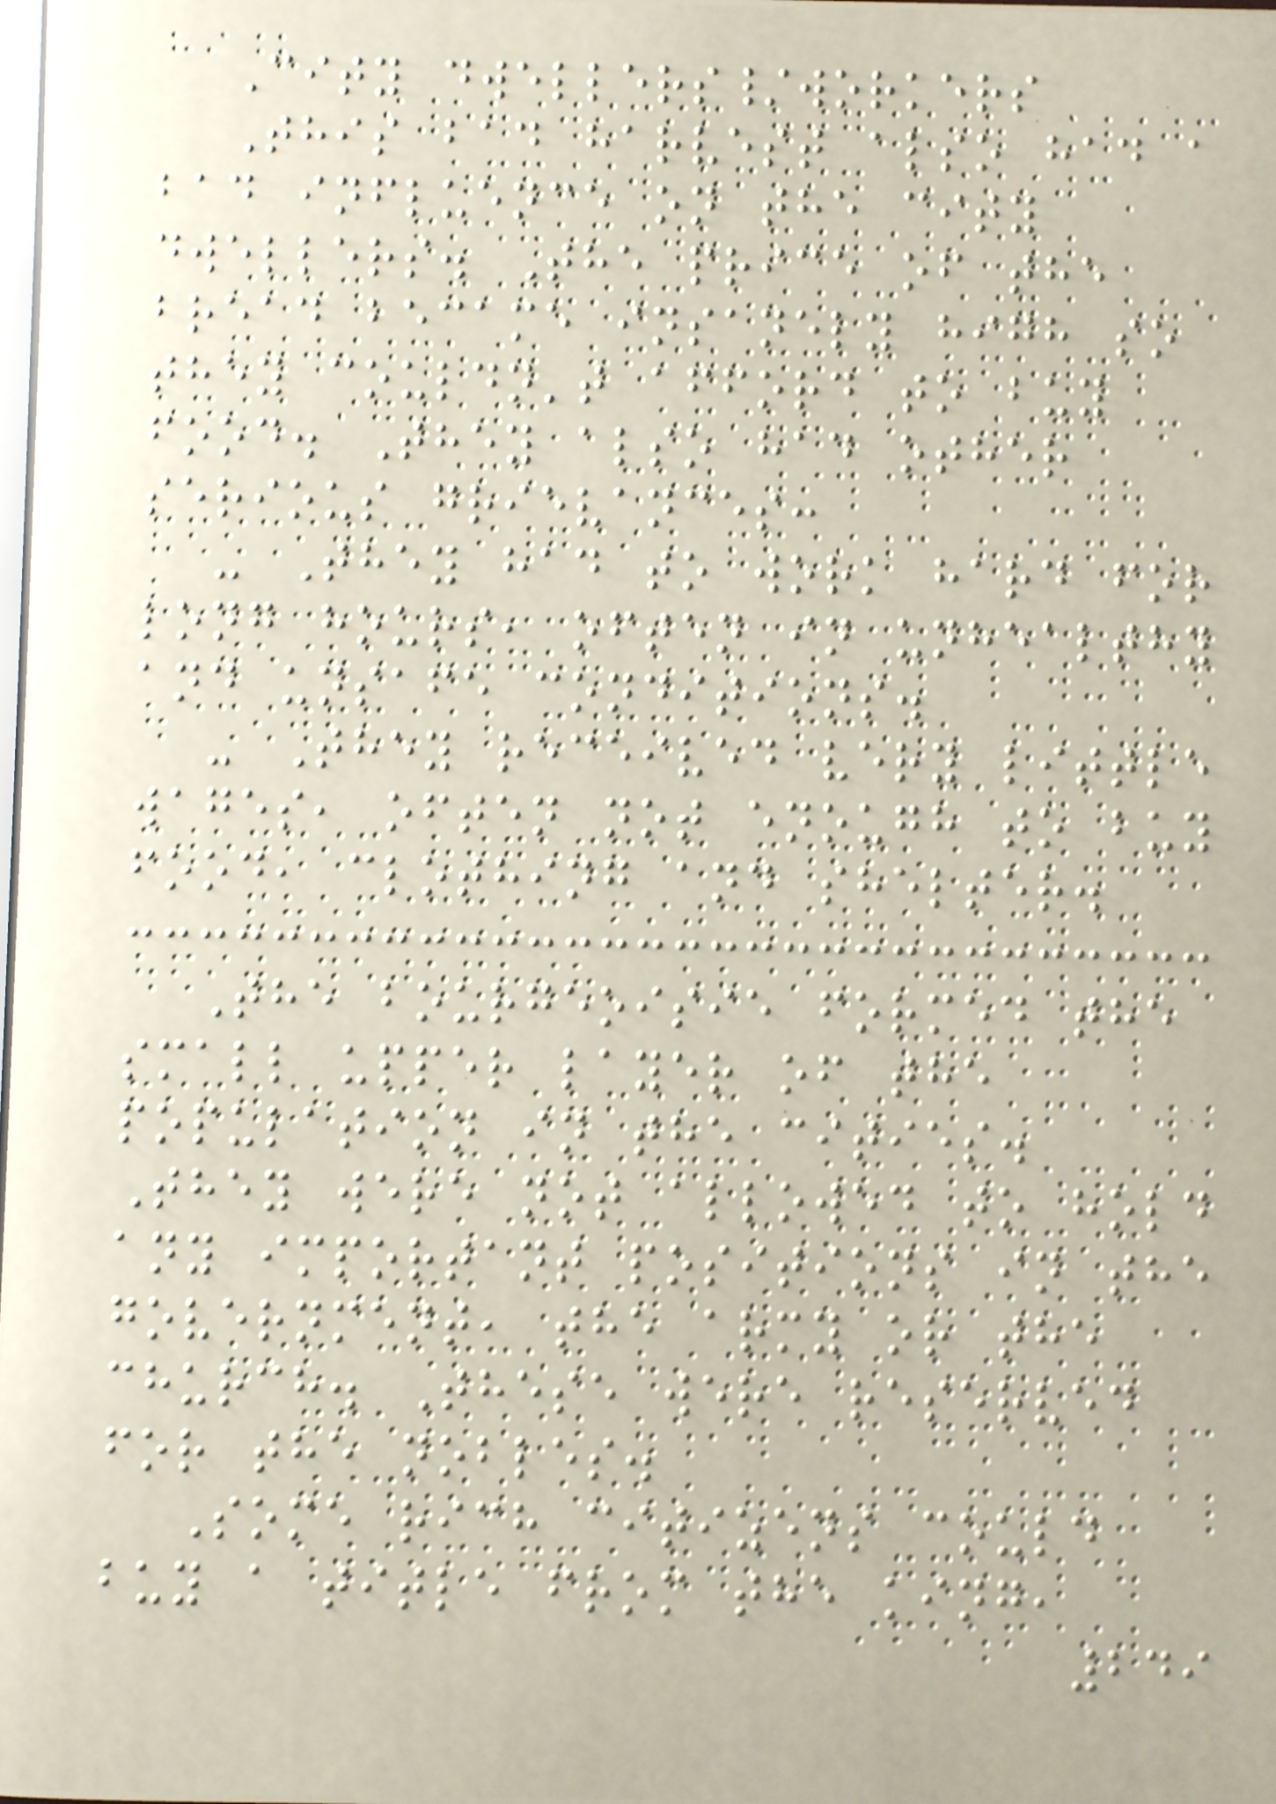City dwellers/workers
This bad harvest also had a
bad influence on the city
dwellers. The price of the
bread became insanely high so
they couldn't afford to buy
food. They also had other
serious grievances:
- They had to work hard for
long hours, often in unhealthy
and unsafe conditions.
- They received very little
wages, often not enough to buy
food, clothing and shelter.
The bourgeoisie formed the
small upper layer of the
population in the cities.
They were not allowed to hold
any important positions in the
government, the army or the
church. These were reserved
for the nobles.
Some rich citizens could
buy a title from the king,
249
